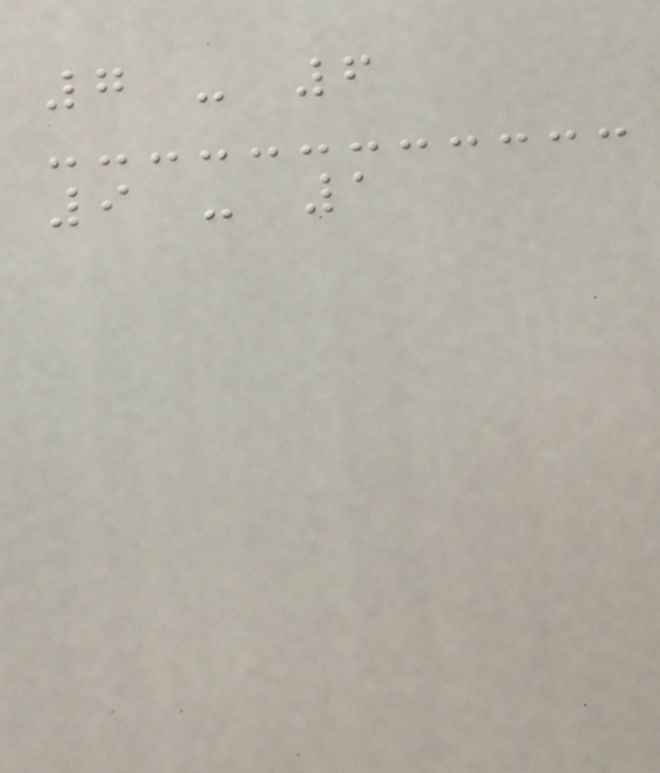7 - 6
9 - 1
